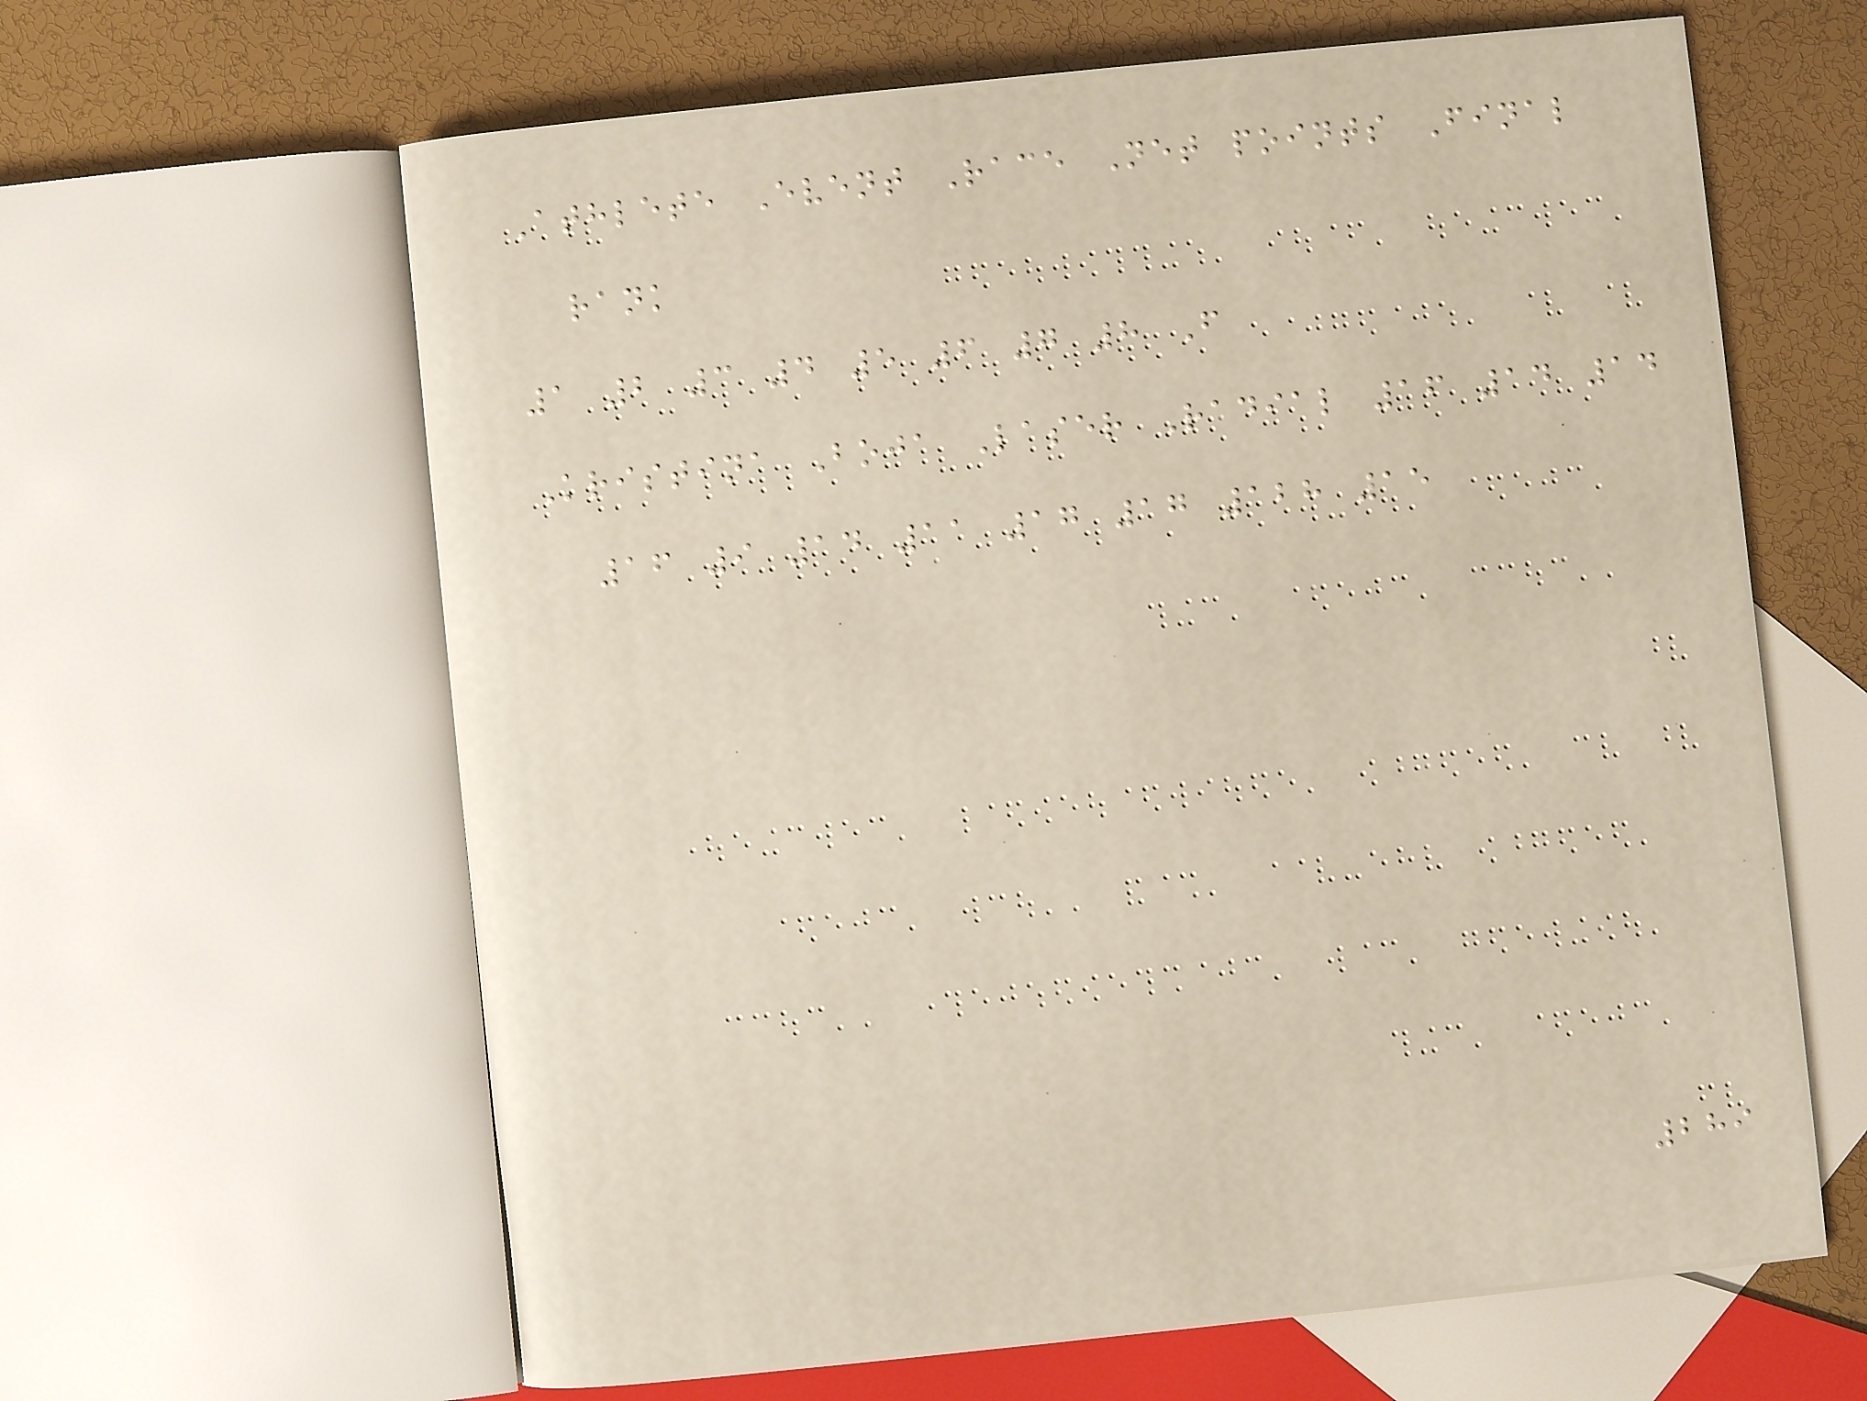Athlete Event Race Net points Final
rank
1 2 3 4 5 6 7 8 F
Kristina Boja Laser Radial 16 14 14
16 9 14 11 17 17 128 15
289
